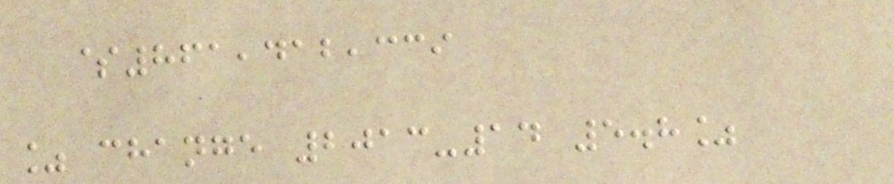$861,412,339
% change 2013-14 5.8%
